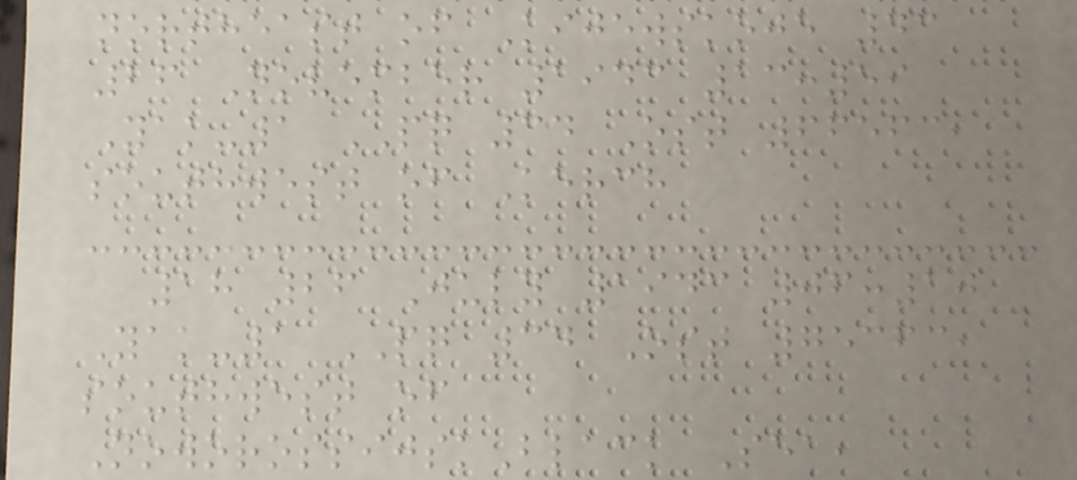northeast of Kijewskoje 43
26 November 1943 13:59
Yak-1 PQ 34 Ost 66563,
southwest of Kerch
18 26 July 1943 06:10
Yak-1 PQ 34 Ost 75363,
southwest of
NoworossijskBlack Sea,
